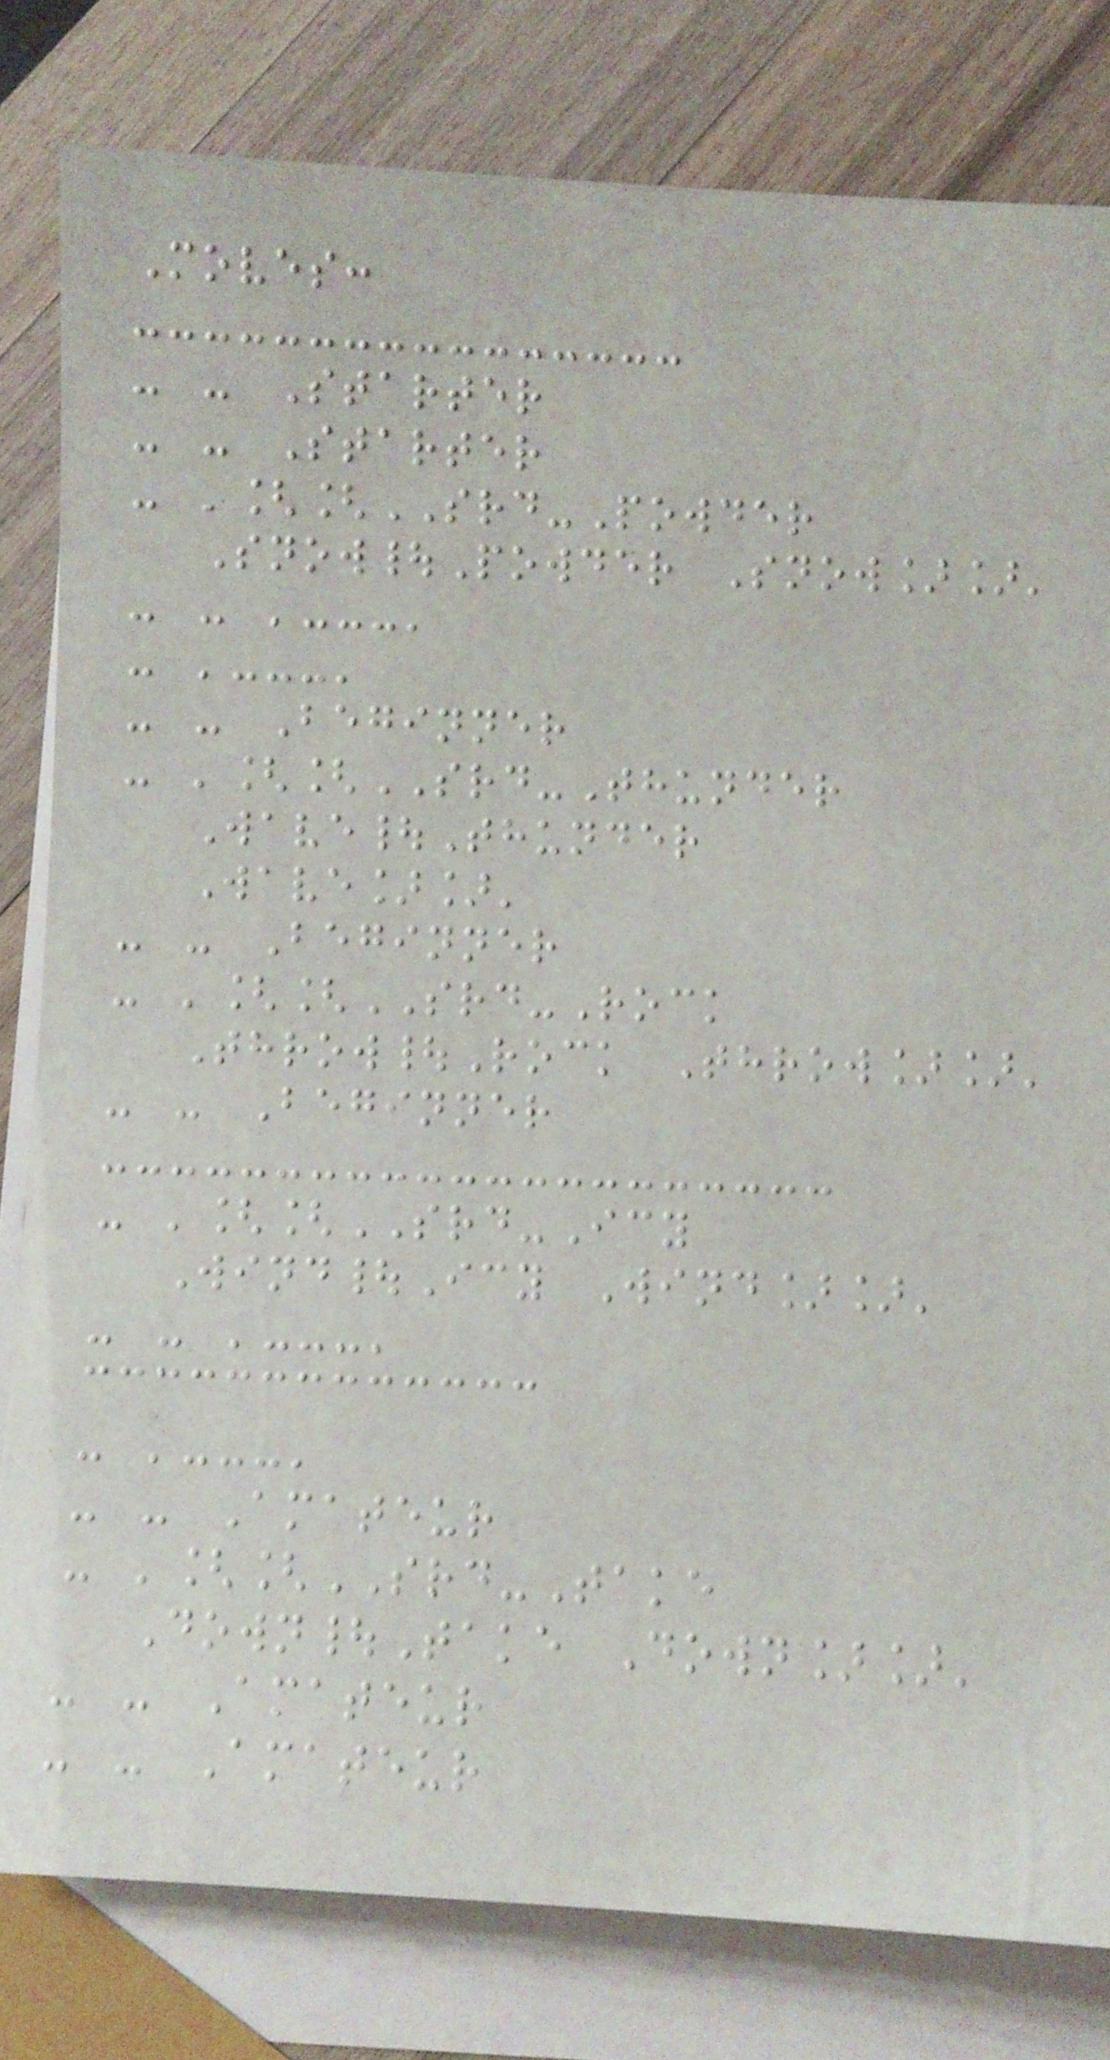Moves:
- - Starter
- - Starter
- '[[SRD-Powder
Snow|Powder Snow]]'
- - '---'
- '---'
- - Beginner
- '[[SRD-Thunder
Wave|Thunder
Wave]]'
- - Beginner
- '[[SRD-Rock
Throw|Rock Throw]]'
- - Beginner
- '[[SRD-Icy
Wind|Icy Wind]]'
- - '---'
- '---'
- - Amateur
- '[[SRD-Take
Down|Take Down]]'
- - Amateur
- - Amateur
